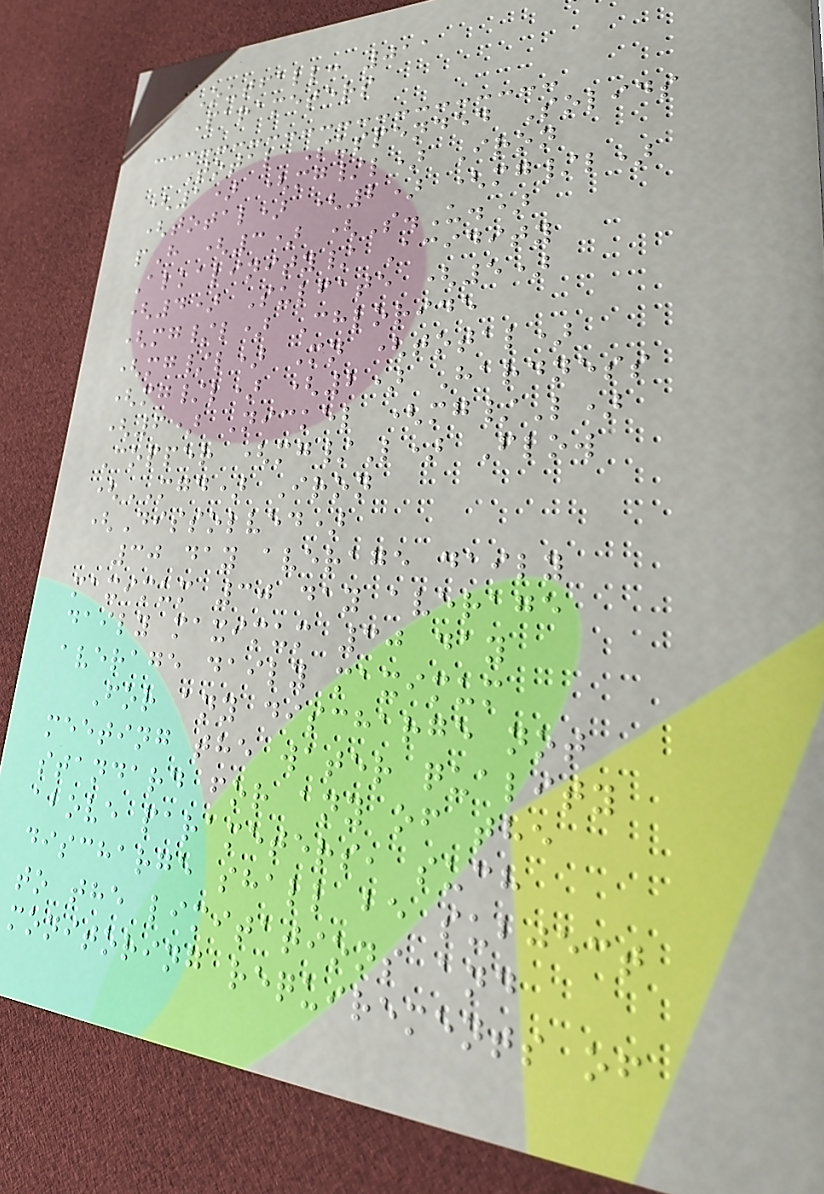Outfall: 011
Parameters
Total Suspended Solids
(1) (mg/l) Iron
(total) (2) (mg/l)
pH (3) (S.U.)
Alkalinity/ Acidity
(4) Sulfate (5)
(mg/l) Chloride
(mg/l) Mn (total)
(mg/l) (2) Hardness
(6) Nickel (mg/L)
Copper (mg/L) Flow
(MGD) Iron
(Dissolved)
30 day average daily
maximum 30 day average
daily maximum 30 day
average daily maximum
For any discharge not
meeting the water quality
standard for any of the
above parameters, such
discharge shall be subject
to the limitations and
monitoring requirements of
